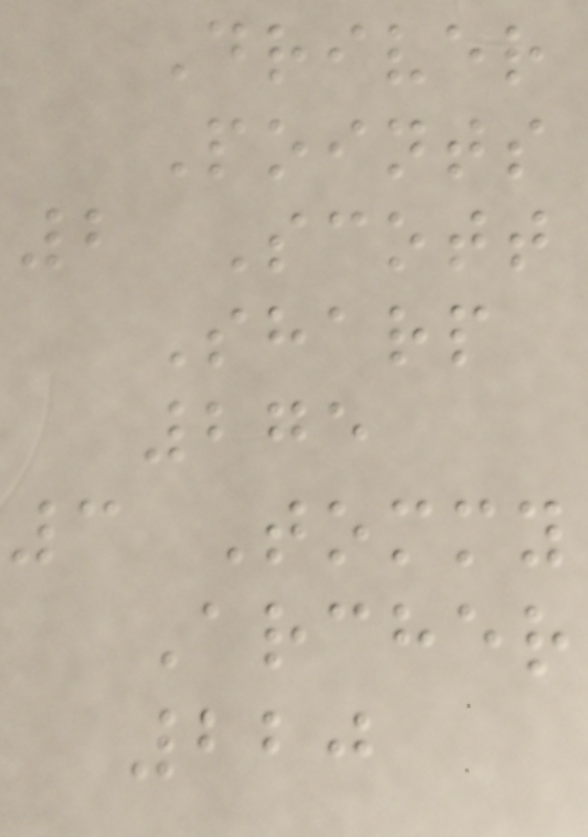Driver
Points
2 Scott
Sharp
275
3 Tommy
Archer
220
